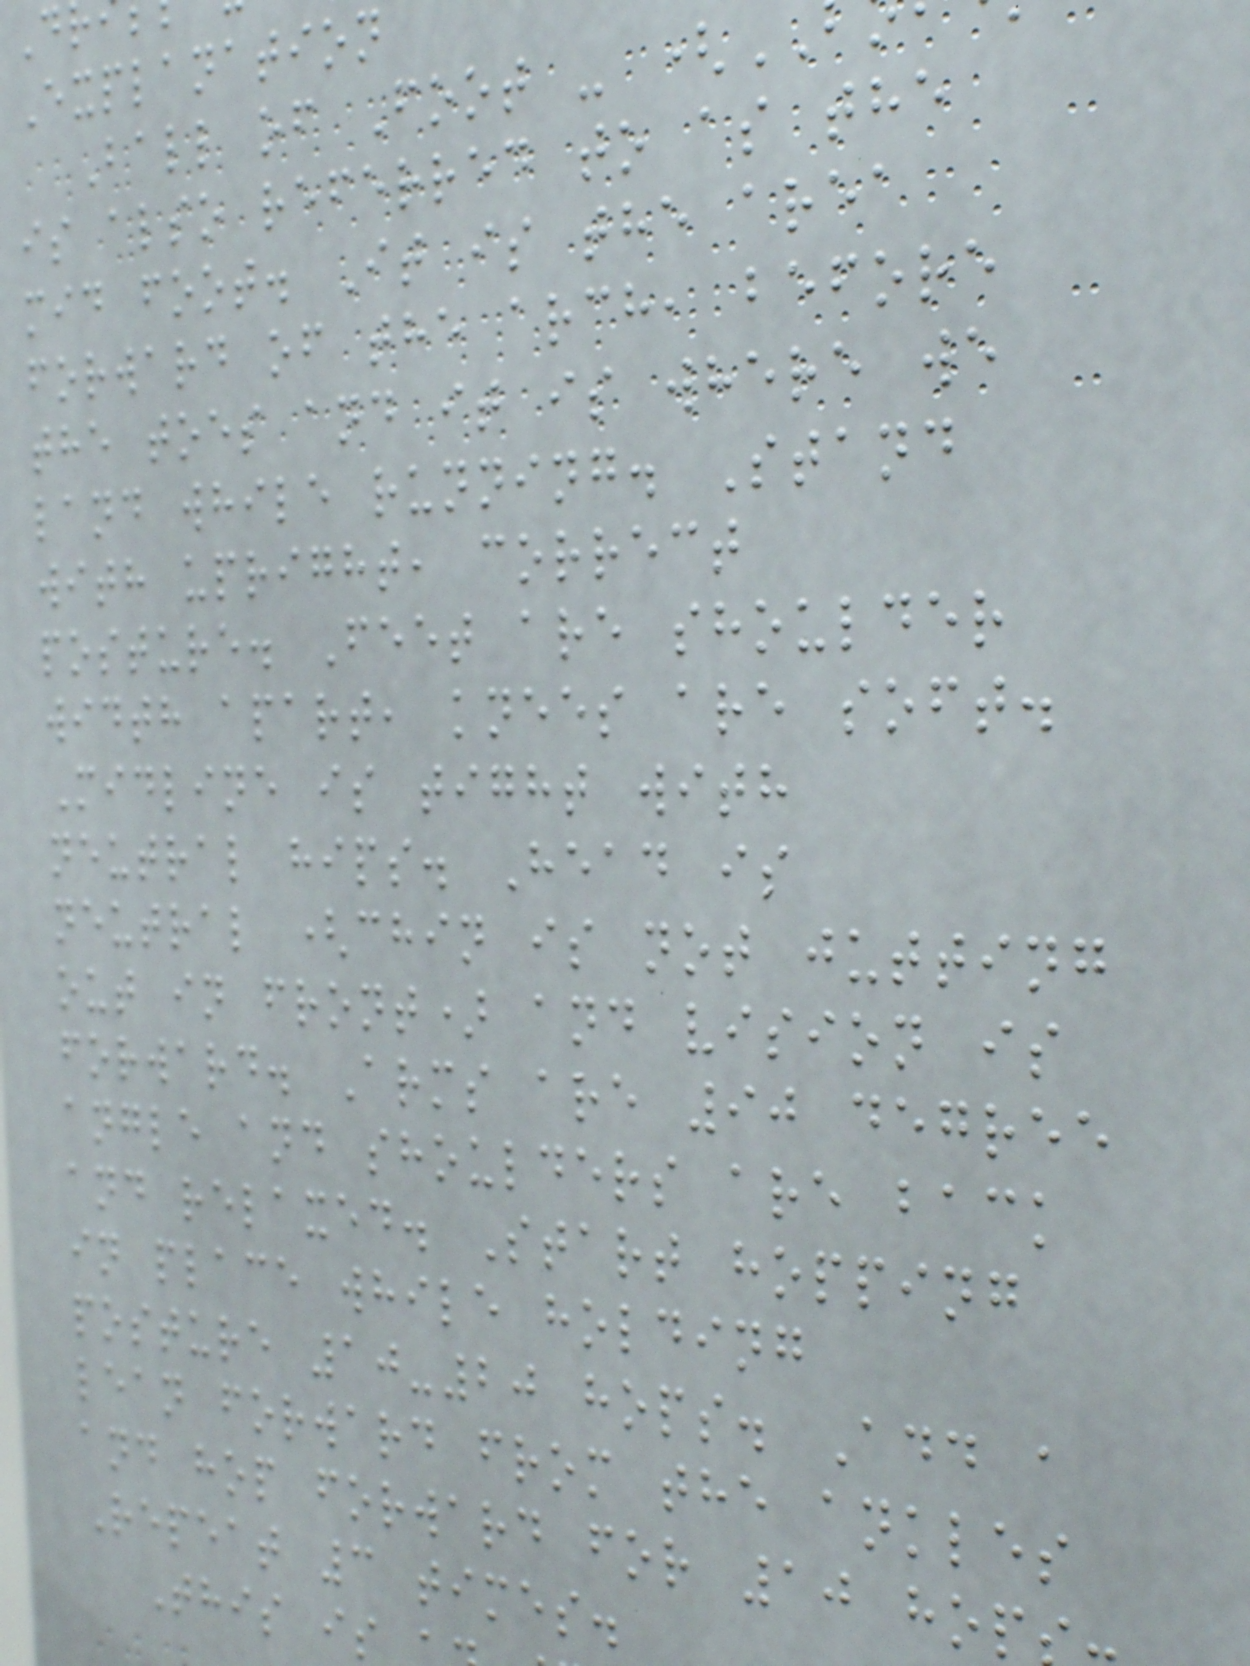Explanation
Ball of Foot - (
is also referred to as the
mid foot. It is the area
forward of the arch, before
the toes and it is where we
land while running. Stand
with upright, correct
posture. Feet are shoulder
width apart, knees are soft.
Midline is tight with
neutral hips. Head is
neutral (chin is not jutting
out in front) and vision is
forward. Arms are 90 degree
angle and shoulders are back
and relaxed. Start hopping
in place while holding
posture 10-20 hops. Add a
lean forward from the ankles
and hop forward for 10 hop
Repeat 3 times.
This is
